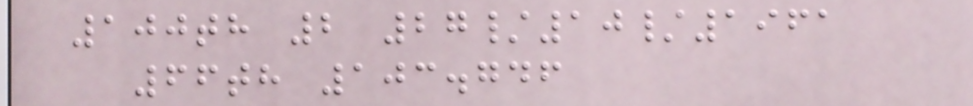100th 2 27/10/1961
66th 103.746
